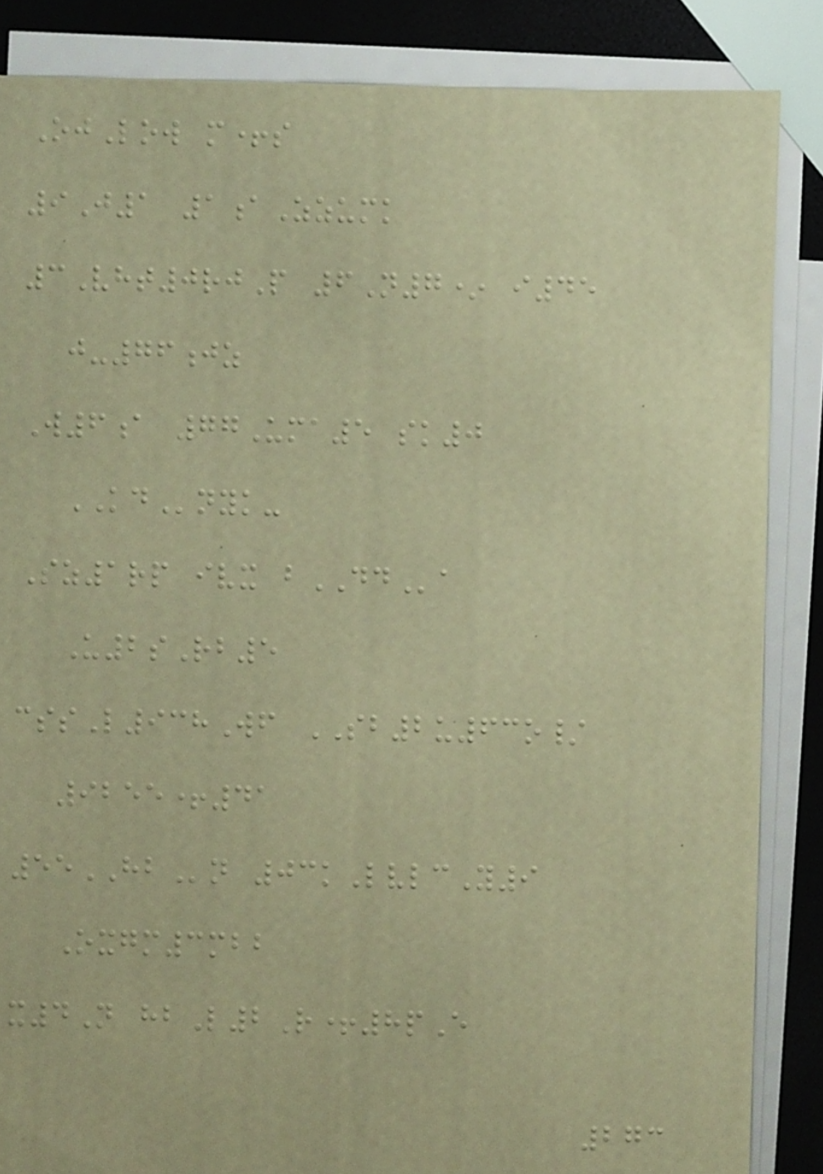OjLow m+s
9J1 1aZzumk
3Vht0rjP 6N7* i45
j-76jz
W6a 77Uma5 sk0
KDnyk-
Sz1rp ivx bDDa
U2sRb5
cssL938Wf SB2u63o/
9255+41
55HBn 03kLvlcY9
Oxgm3mbb
x4N hbL2R+8pE
273
